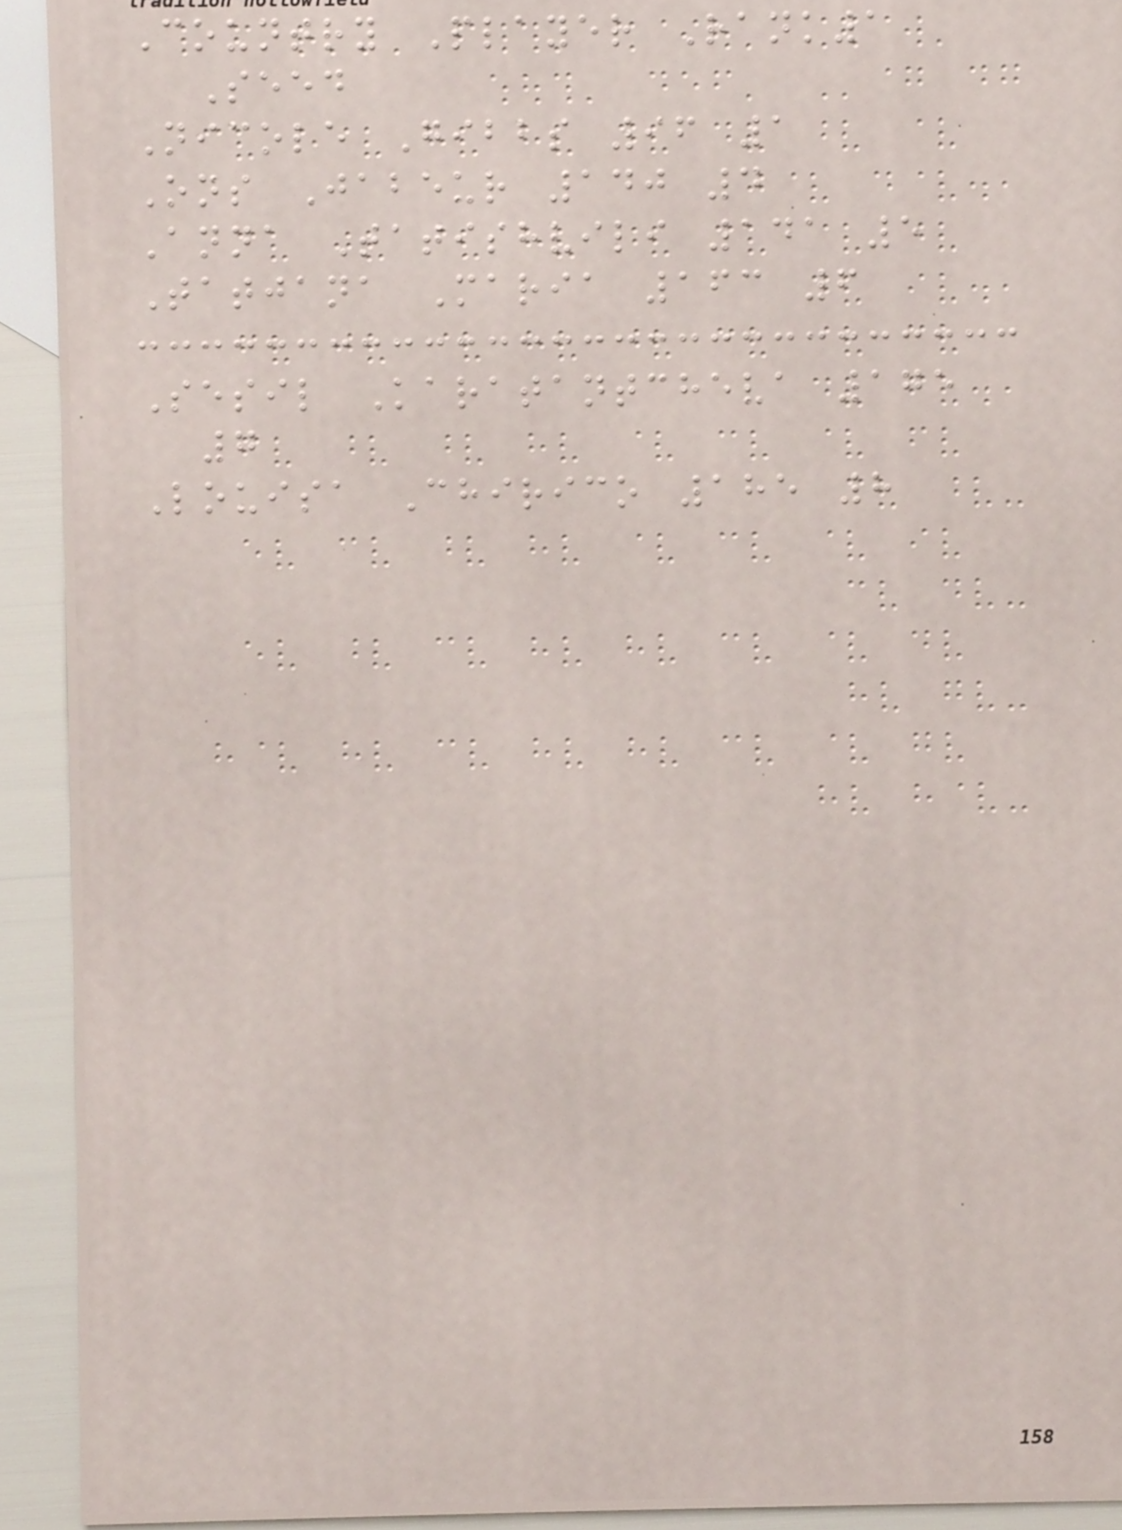Country Player Rank1
Seed
Nicole Gibbs 96 1
Ons Jabeur 140 4
Anna Tatishvili 141 5
Tatjana Maria 163 6
Sesil Karatantcheva 175
7
Louisa Chirico 185 8
